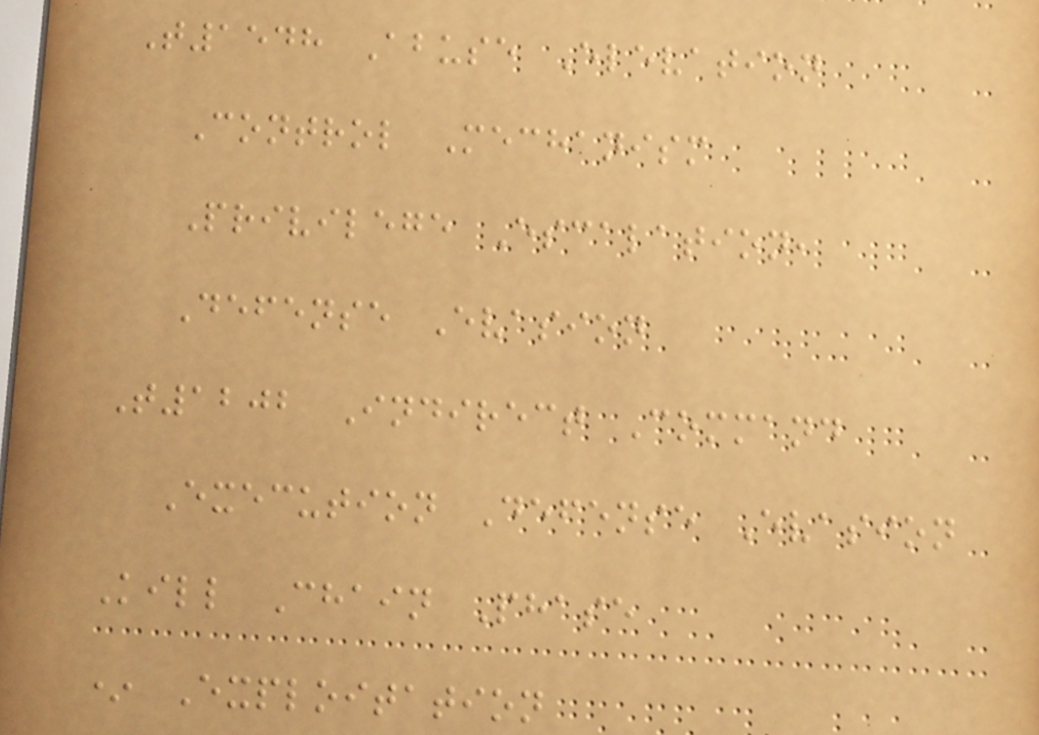T1548 Abuse Elevation
Control Mechanism
Privilege Escalation,
Defense Evasion
T1202 Indirect Command
Execution Defense Evasion
Kill Chain Phase
* Exploitation
